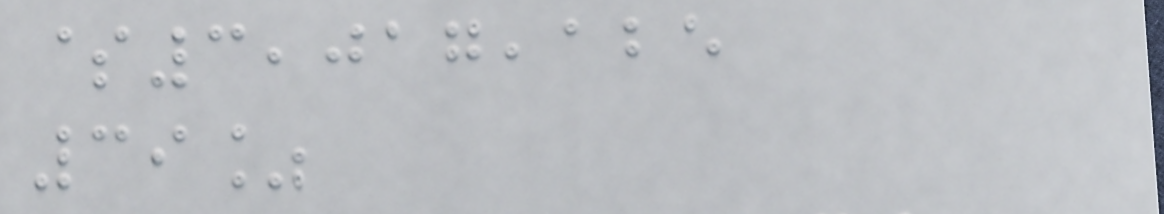$3,017,125
39%
